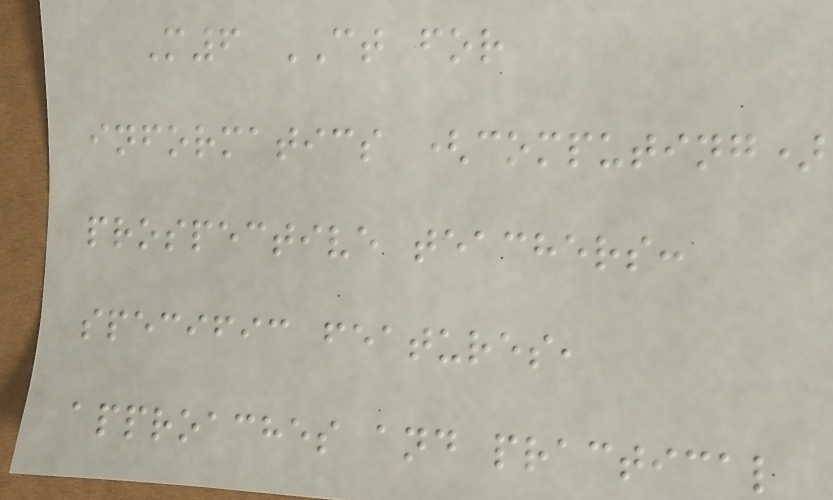M6 CT for
informatics (computing)
prospective teachers:
specific features,
approaches and practical
